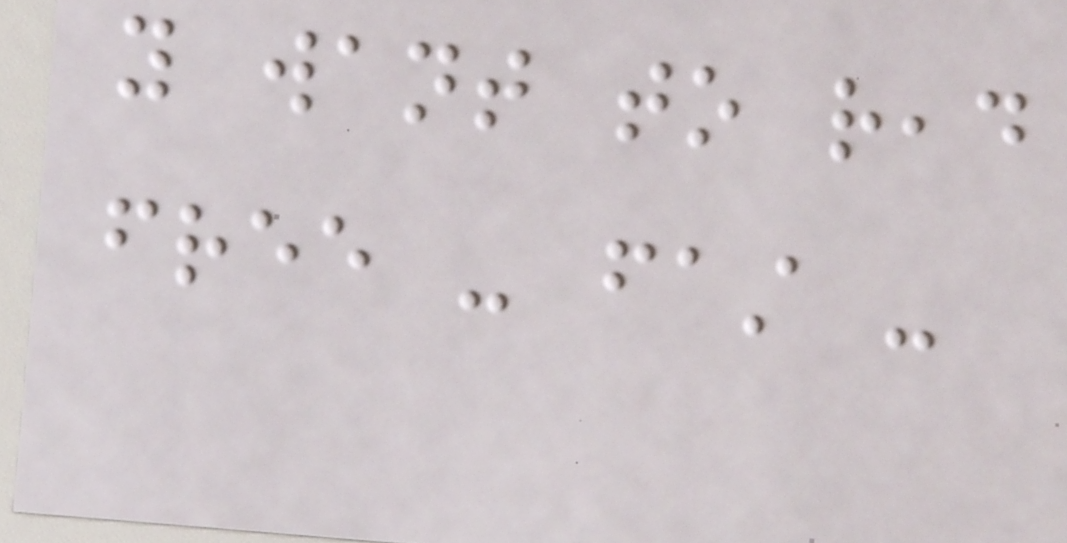you want to read
free - fast -
